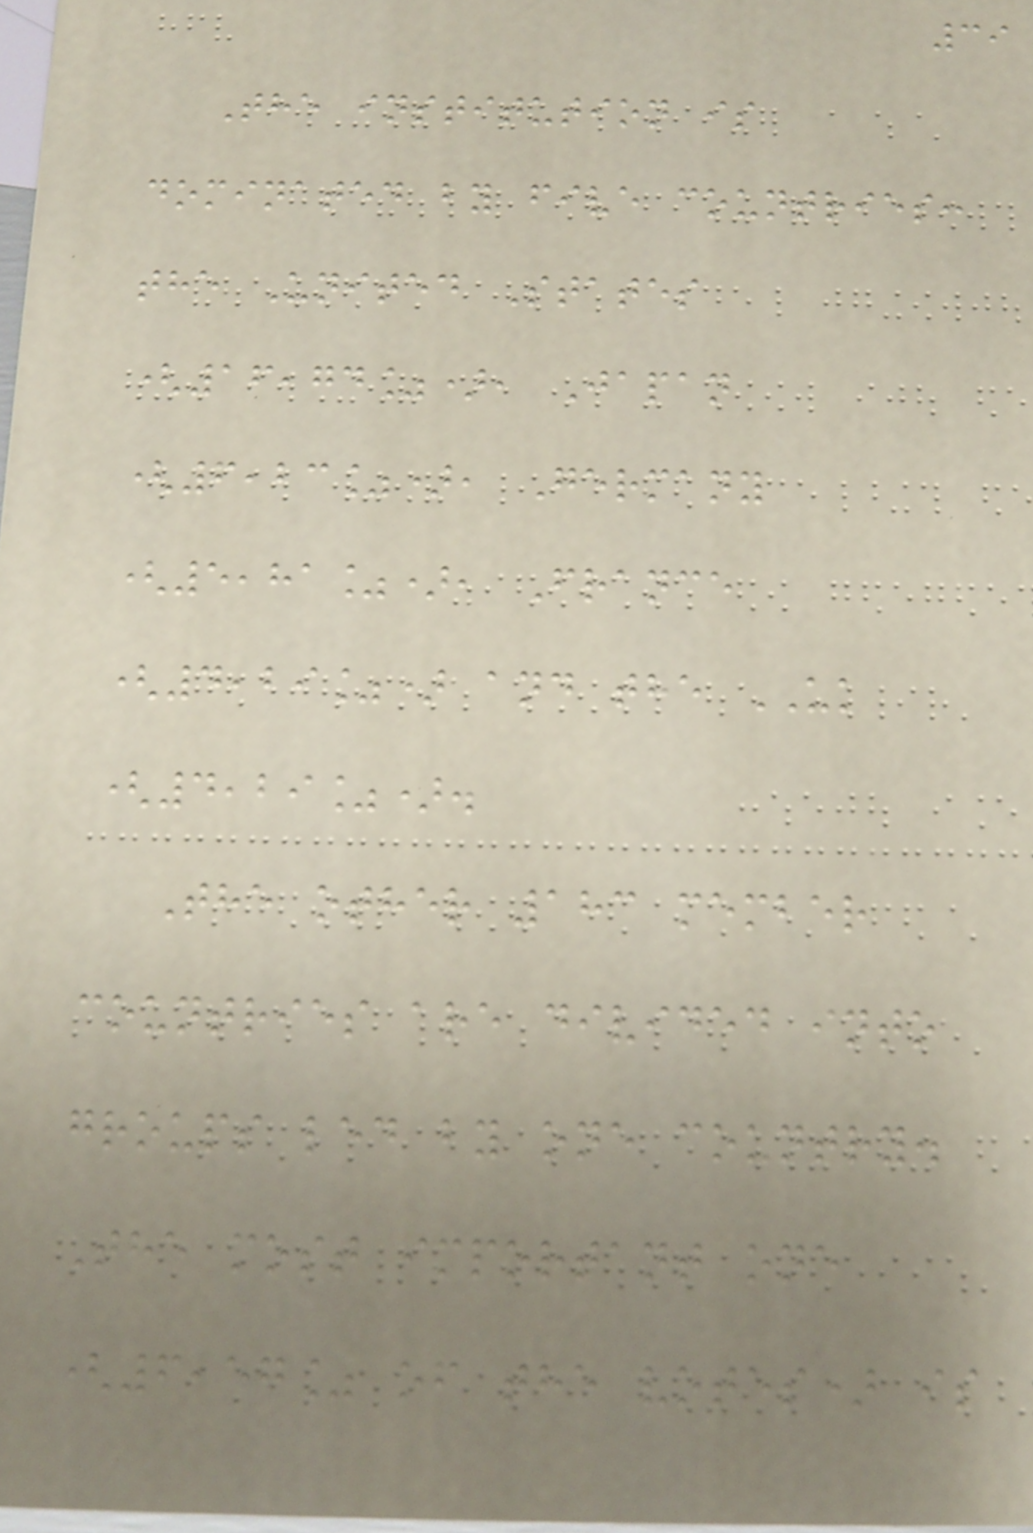39
The institution is
dominated by five countries:
the United States
(16,74%), Japan
(6,23%), Germany
(5,81%), France
(4,29%) and the UK
(4,29%).
The other 183 member
countries are divided into
groups led by one country.
The most important one
(6,57% of the votes) is
